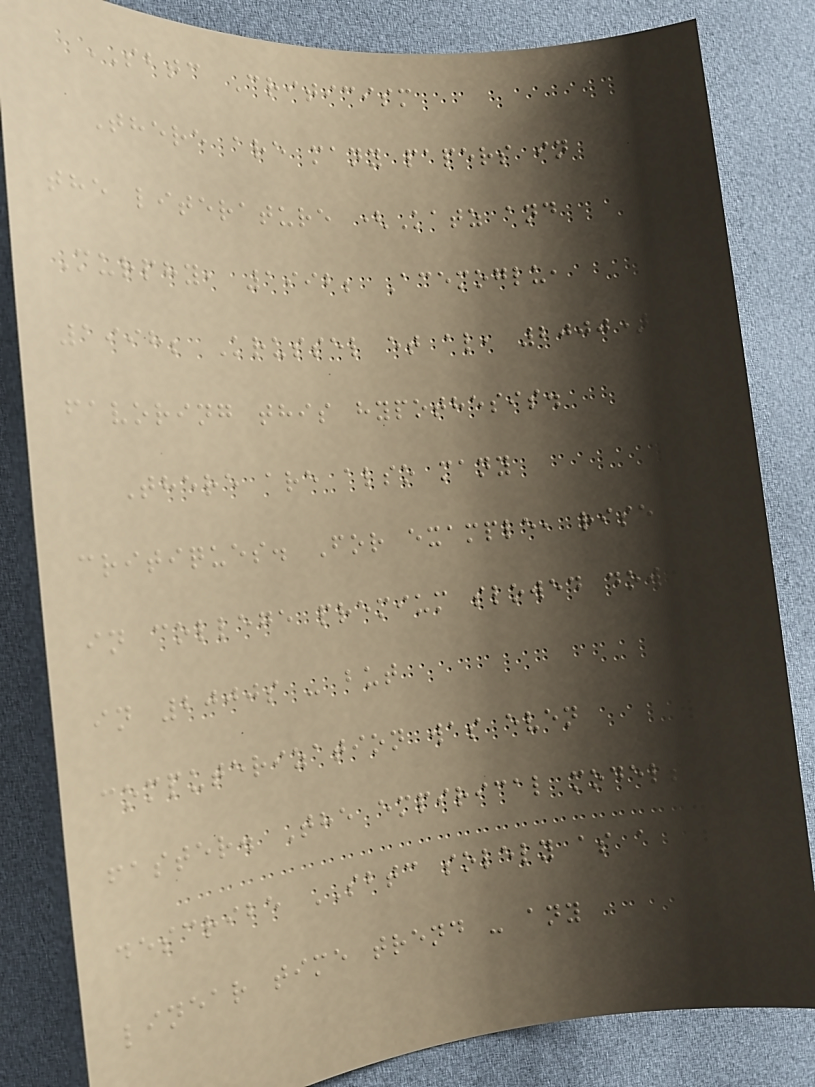SBTC Criticism
There are many papers in
the literature (Katz and
Murphy, 1992; Acemoglu,
1998; Krussel et al, 2000)
favoring this hypothesis.
There are also many
critiques. For example, rise
in college premium slowed down
in 2000s - but
computerization was even
faster. The empirical models
describe SBTC solely as a
linear time trend - any
